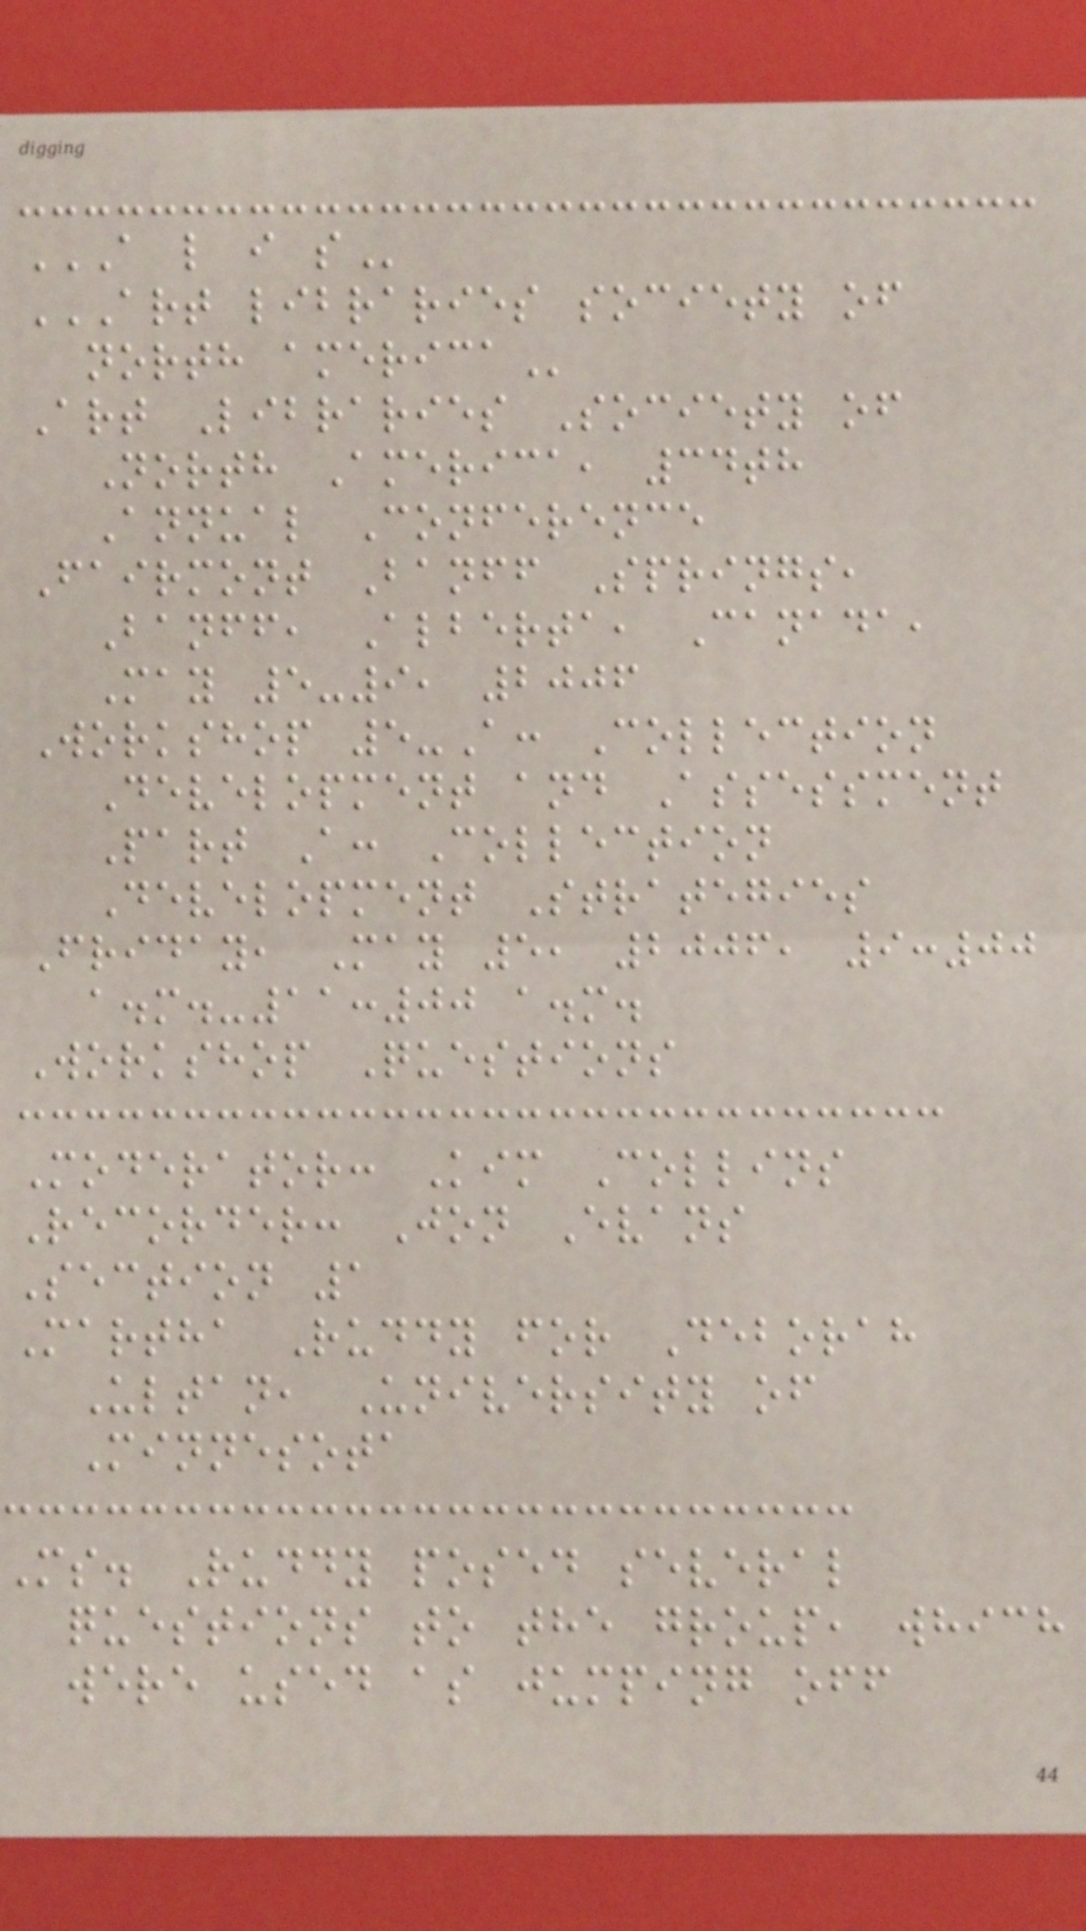A L I S
ART LIBRARIES SOCIETY OF
north
Art Libraries Society of
North America, 34th
Annual Conference
Fairmont Banff Springs,
Banff, Alberta, Canada,
May 5-9, 2006
Workshop 5-A: Collection
Development and Assessment
Part A: Collection
Development Strategies
Friday, May 5, 2006, 9:00
a.m.-11:00 a.m.
Workshop Questions
Moderator: Kim Collins
Recorder: Jon Evans
Section 1
Martha Ruddy for Deborah
Ultan, University of
Minnesota
Ms. Ruddy posed several
questions to the group, which
were used as jumping off
